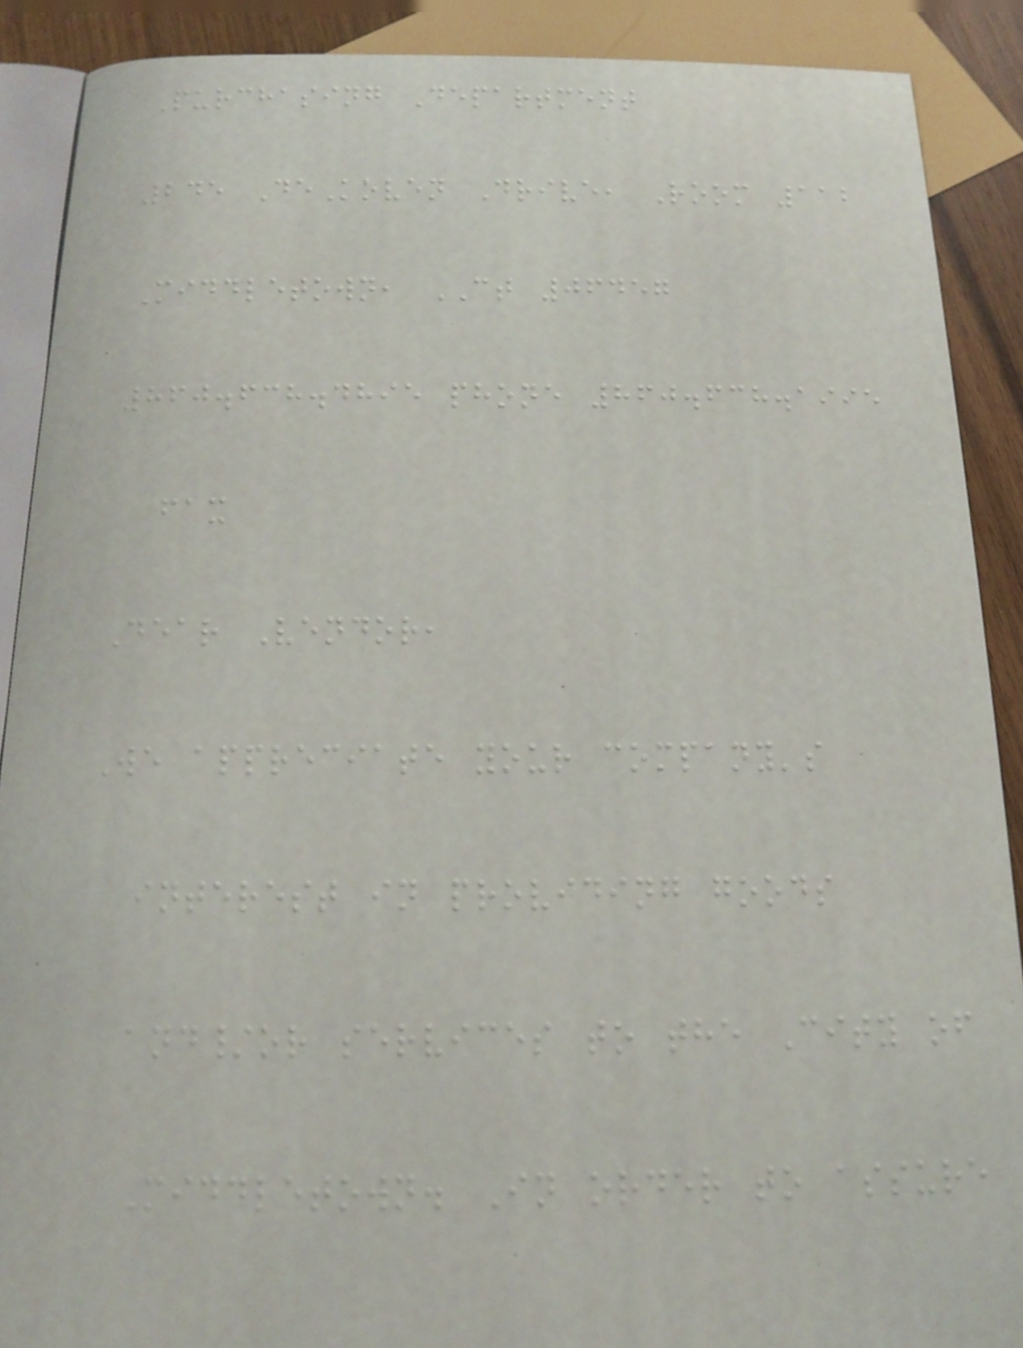Purchasing Department
245 DeKoven Drive, Room 112
Middletown, CT 06457
860.638.4895 phone 860.638.1995
fax
Dear Vendor,
We appreciate your company's
interest in providing goods
and/or services to the City of
Middletown. In order to assure
